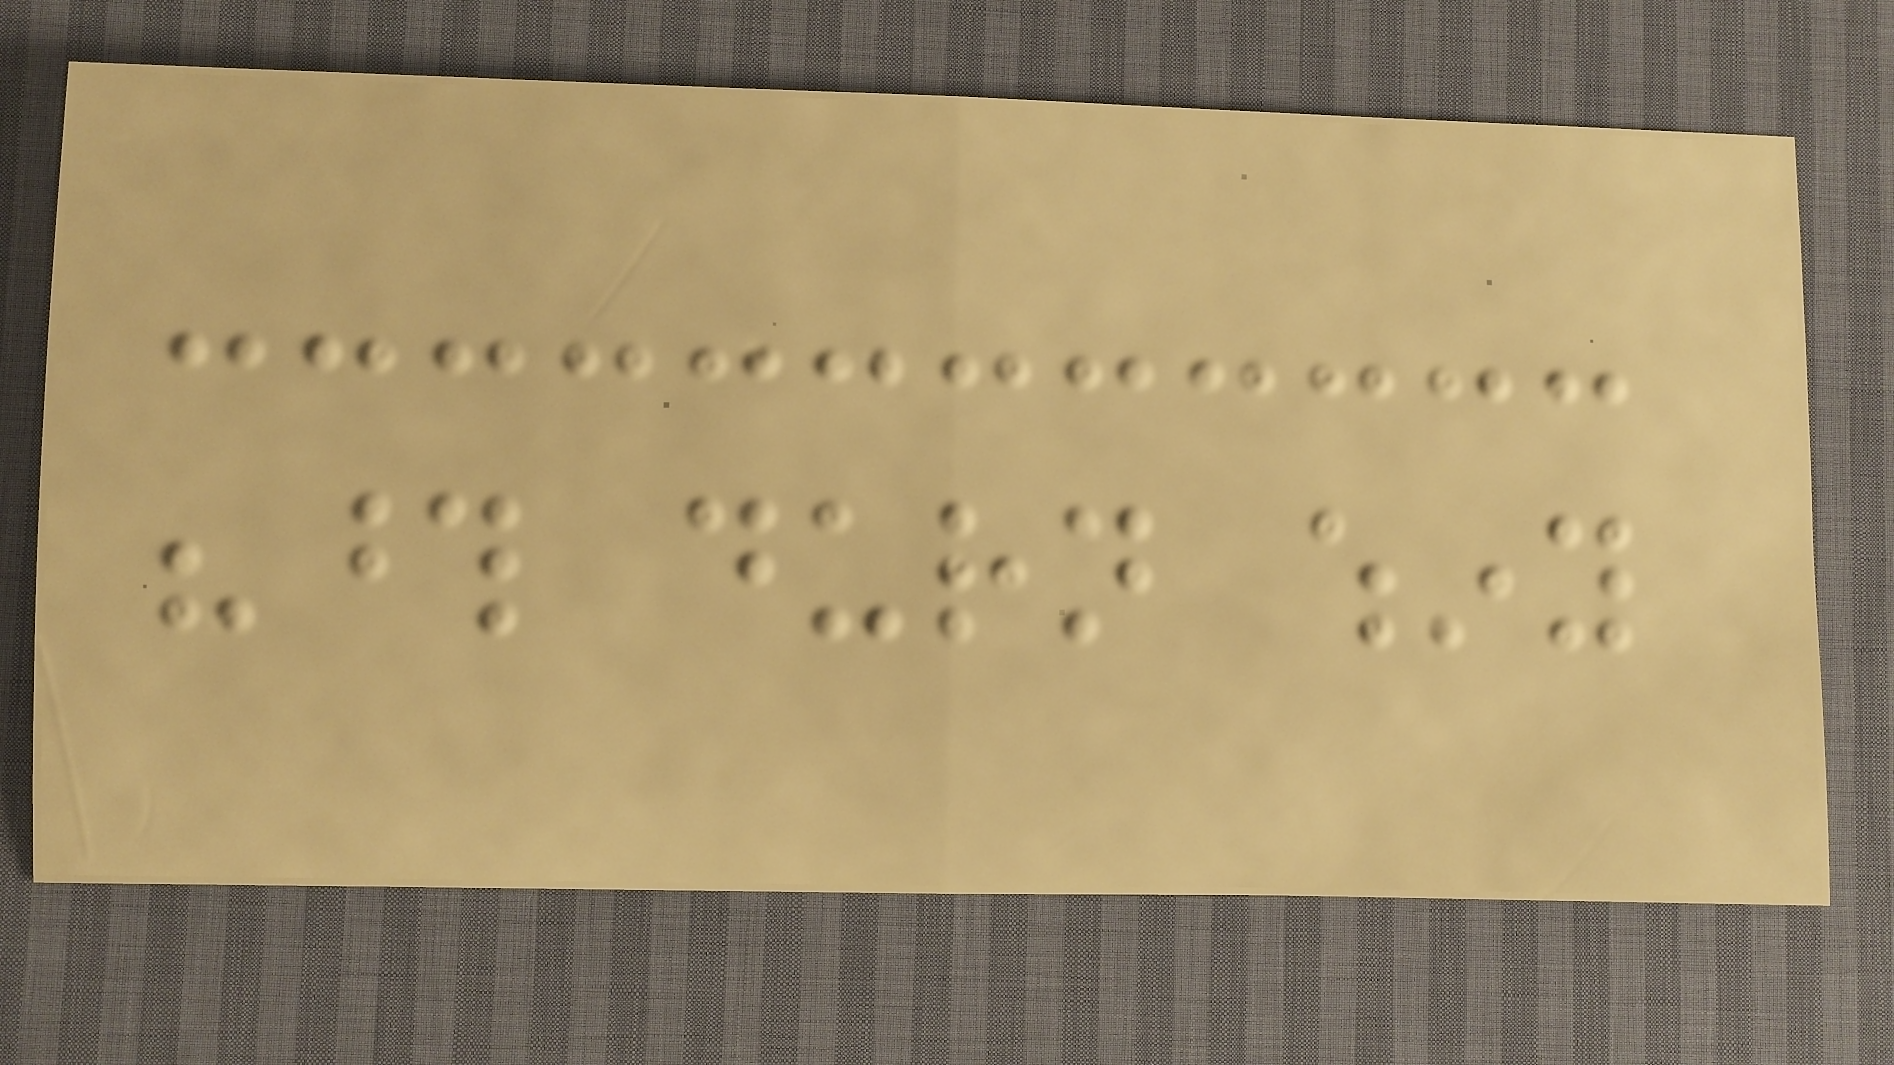"those durn whiny
